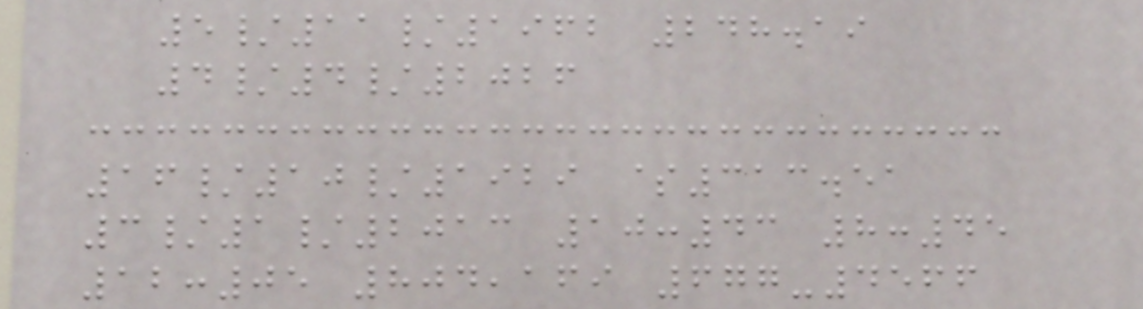5/11/1962 248.19
4/4/2026
16/10/1929 $313.51
3/1/2013 10:43 8:45
12:05 804,169 677-4566
